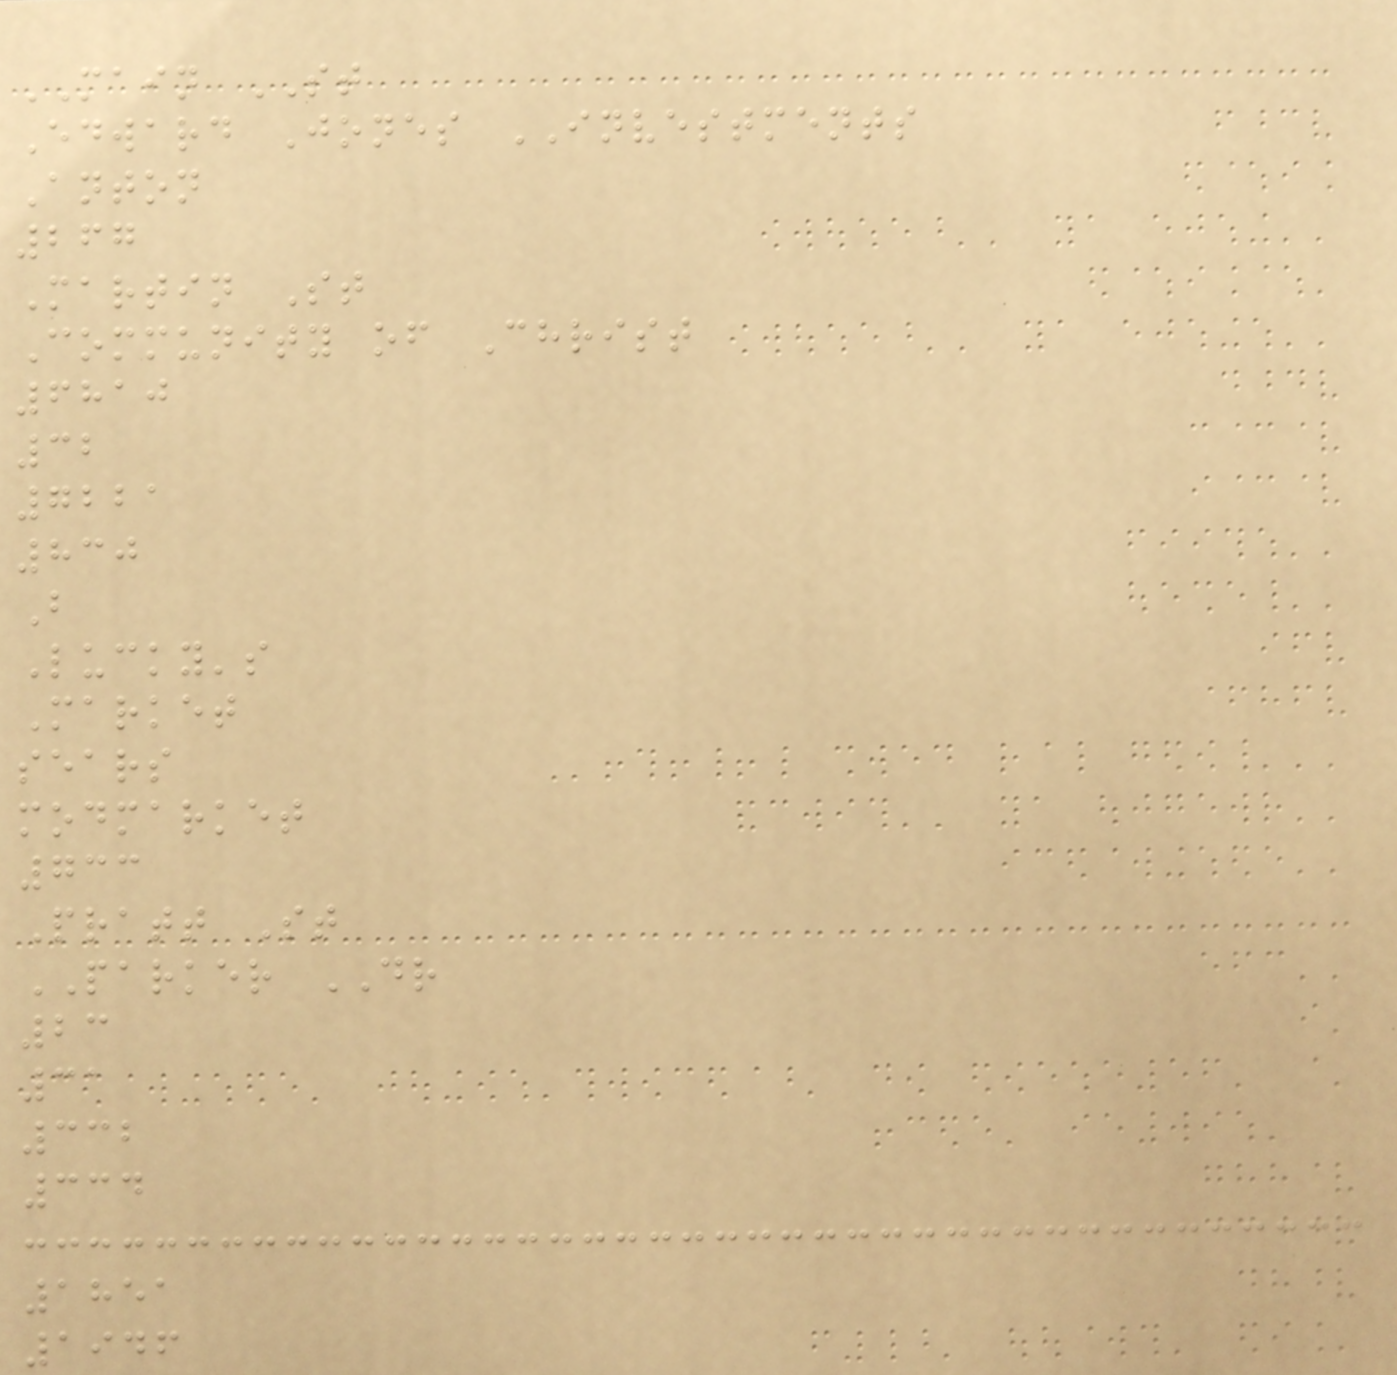MAIN ST
Edward Jones INVESTMENTS
Anton
267
Martin St
Community of Christ
6810
32
7221
830
B
Lucky's
Market
sears
modmarket
733
Pratt St
PARKER DR
23
31
332
334
1851
1946
